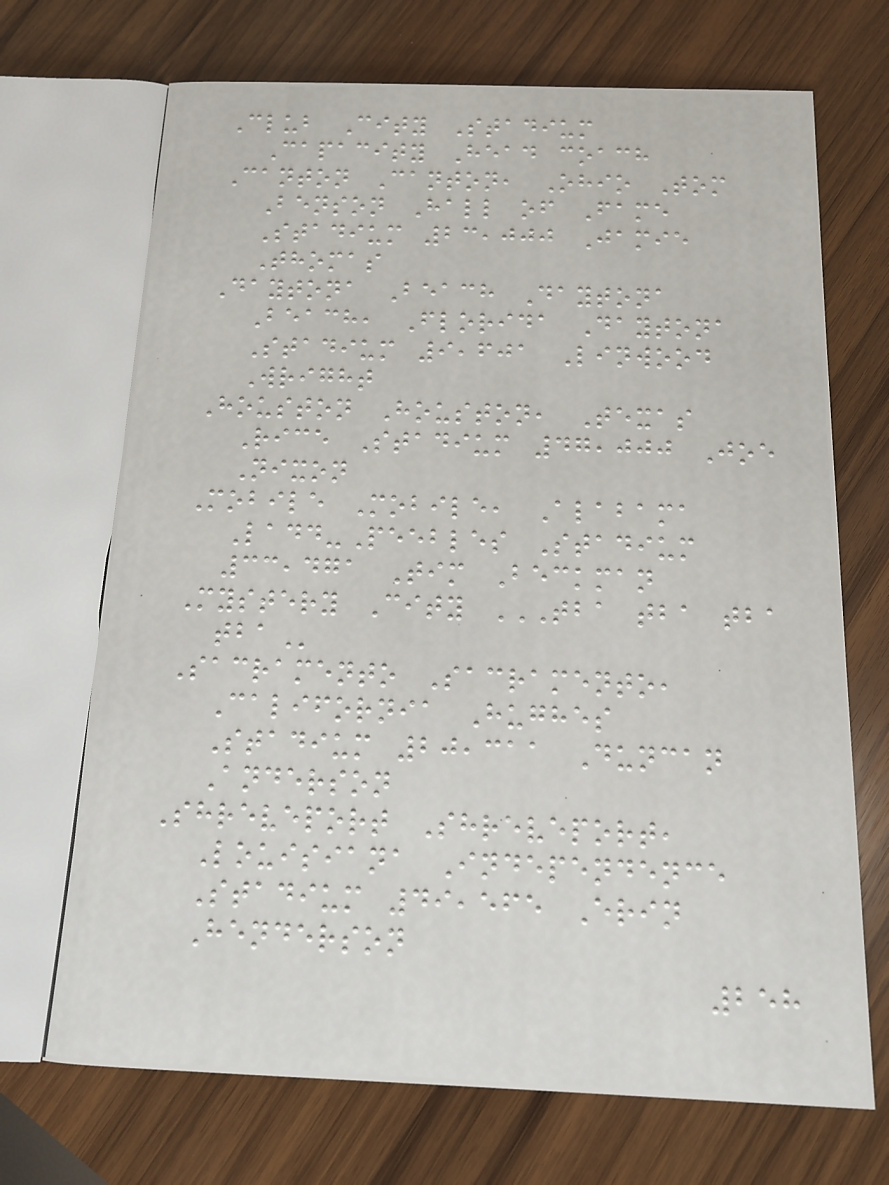Club City Stadium
Capacity Head coach
Canton Canton, Ohio Tom
Benson Hall of Fame
Stadium 23,000 Jamie
Thomas
Daytona Beach Daytona
Beach, Florida Daytona
Stadium 9,601 Linwood
Wright
Houston Houston, Texas
Rice Stadium 47,000 Joe
Nixon
Mobile Mobile, Alabama
Ladd-Peebles Stadium
33,471 Tim Beckman
Mystery City TBA TBA TBA
TBA
Sacramento Sacramento,
California Hughes
Stadium 20,311 Duncan
Anderson
Shreveport Shreveport,
Louisiana Independence
Stadium 49,565 Erin
Henderson
258
